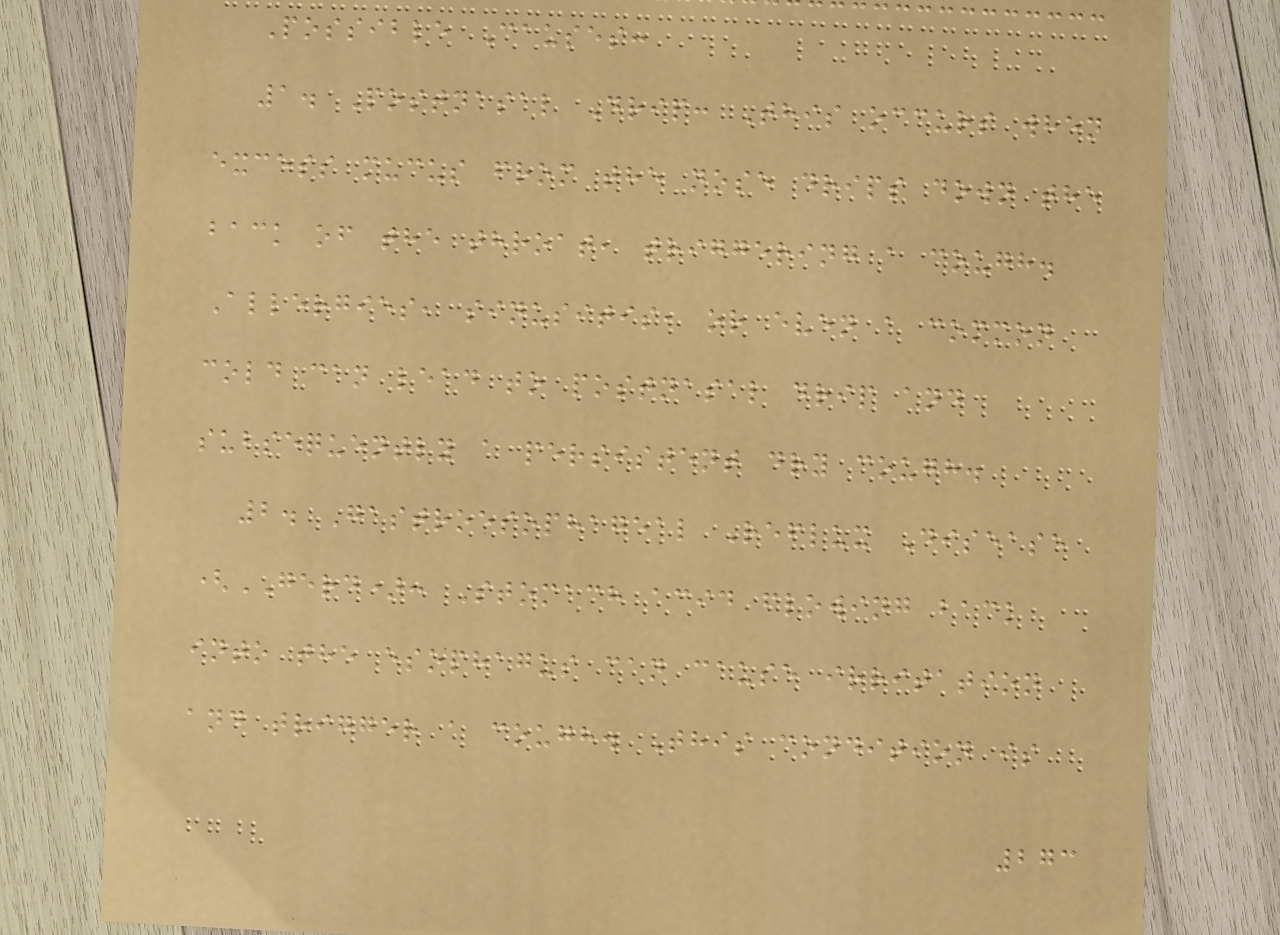Possible Causes:
1. Postnasal Drip: This occurs when
excess mucus from the nose drips down the
back of the throat, triggering a cough.
Allergies, sinusitis, or even a common
cold can lead to postnasal drip and
subsequently a persistent dry cough.
2. Gastroesophageal Reflux Disease
(GERD): Stomach acid flowing back
into the esophagus can cause irritation
and trigger a cough. This condition is
273
